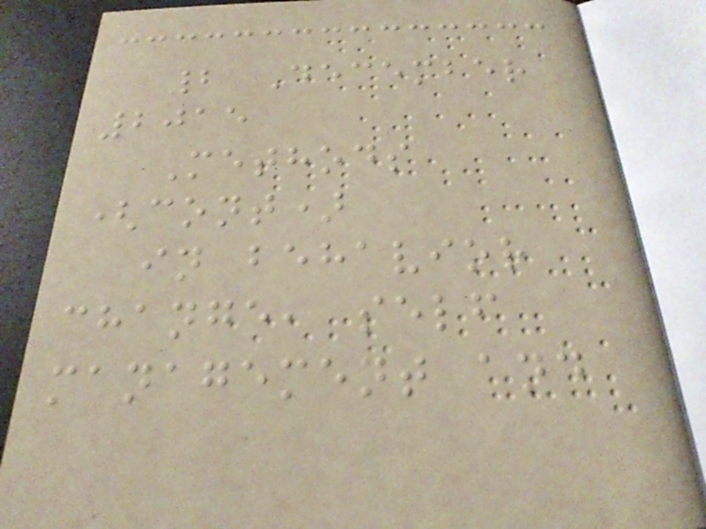2 December
2015
Methods
(cont)
in behavior
change, self
management and
